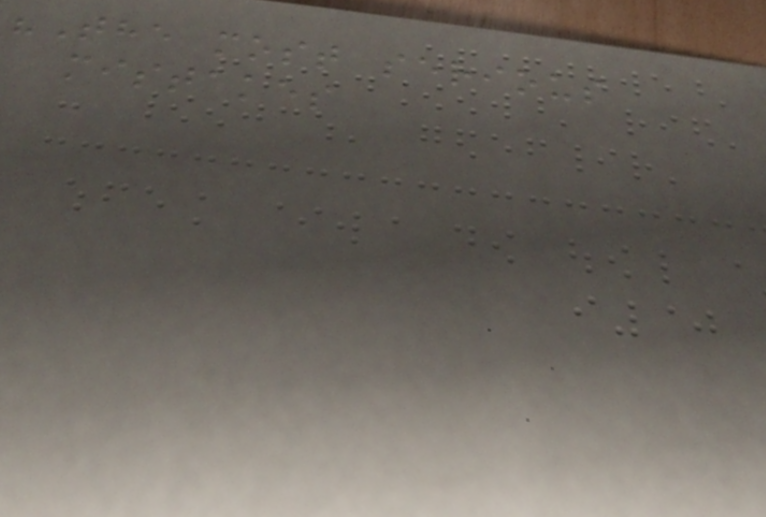"The most serious
mistakes
